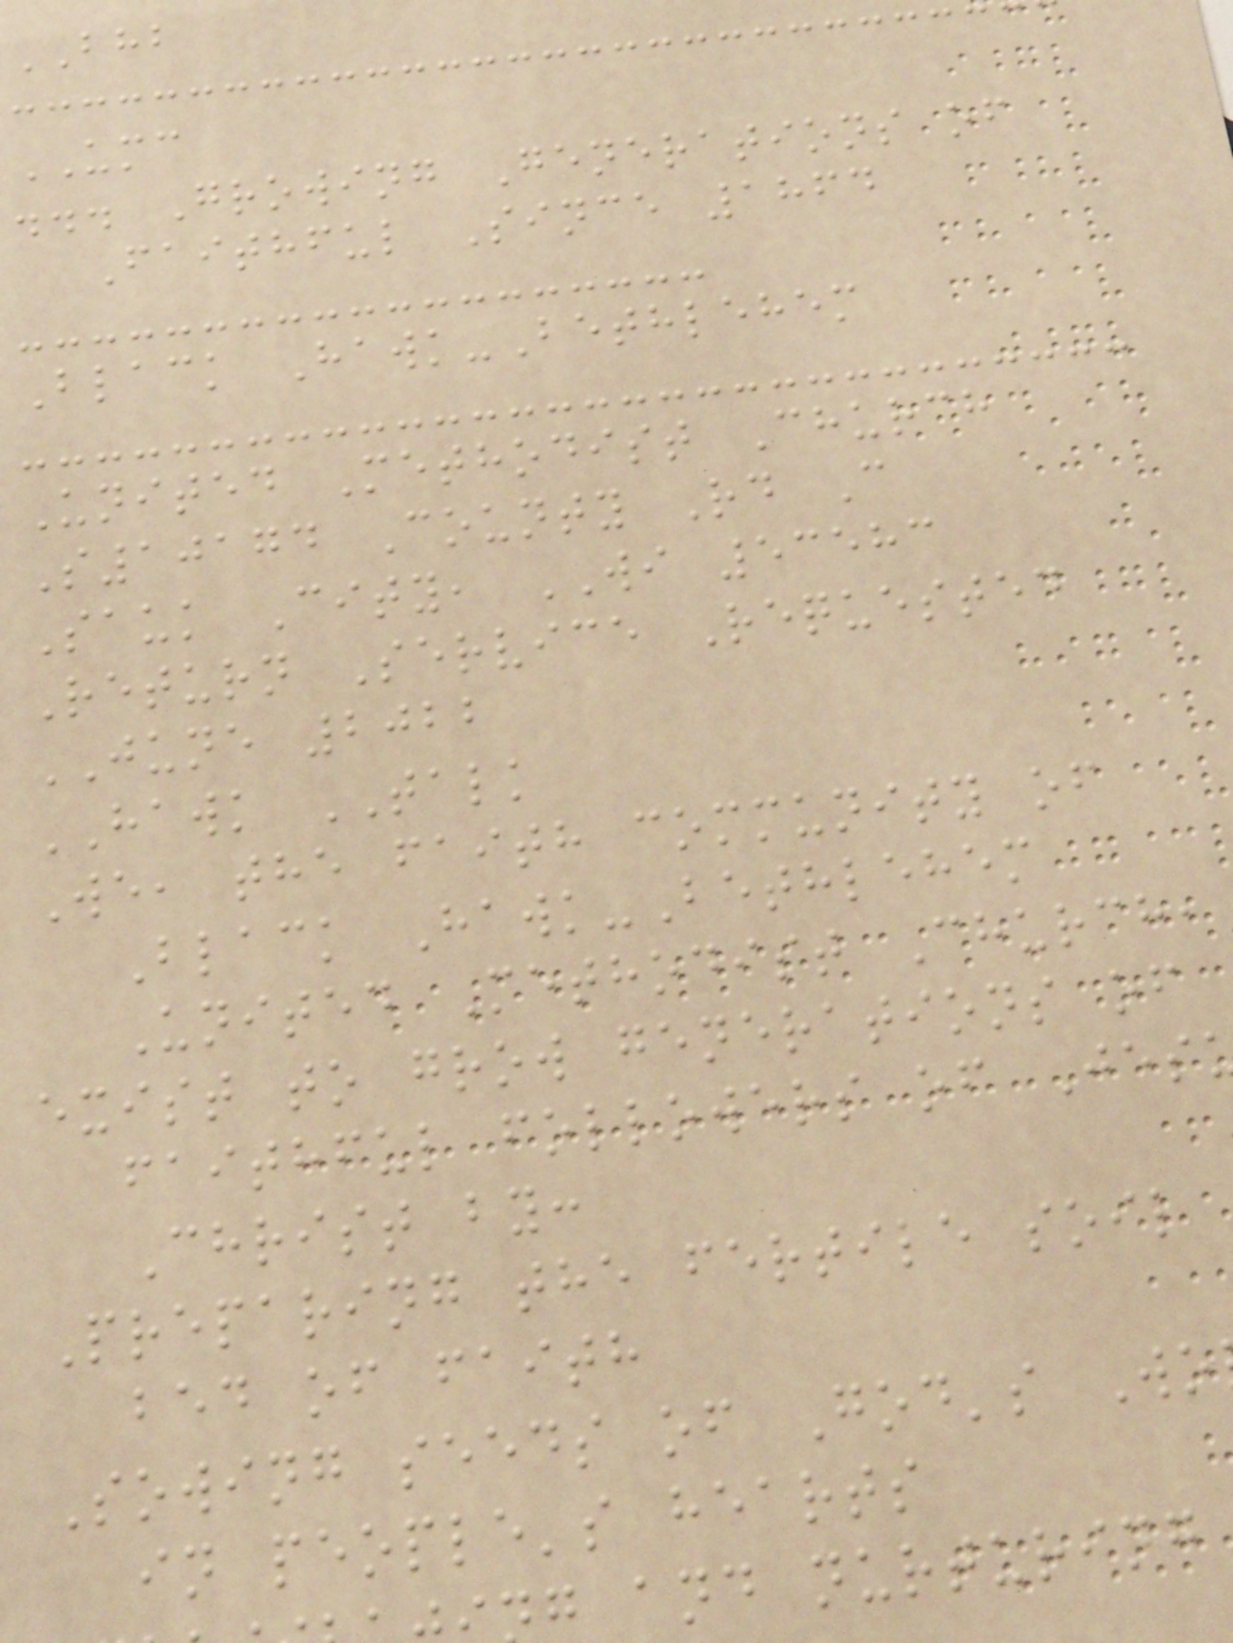BHB
UMC
... Growing Generations of
Faithful Since 1864
Black Hawk-Bethlehem
United Methodist Church
S10174 County Rd C
Sauk City, WI 53583
Return Service Requested
JUNE 2022
HAWK TALK
We, the faith community of
Black Hawk-Bethlehem
United Methodist Church,
exist to grow generations of
faithful followers of Jes
Christ by:
Preparing the fertile soil
bed of faith
Sowing seeds of God's Wo
in people's hearts
g and nurturing
